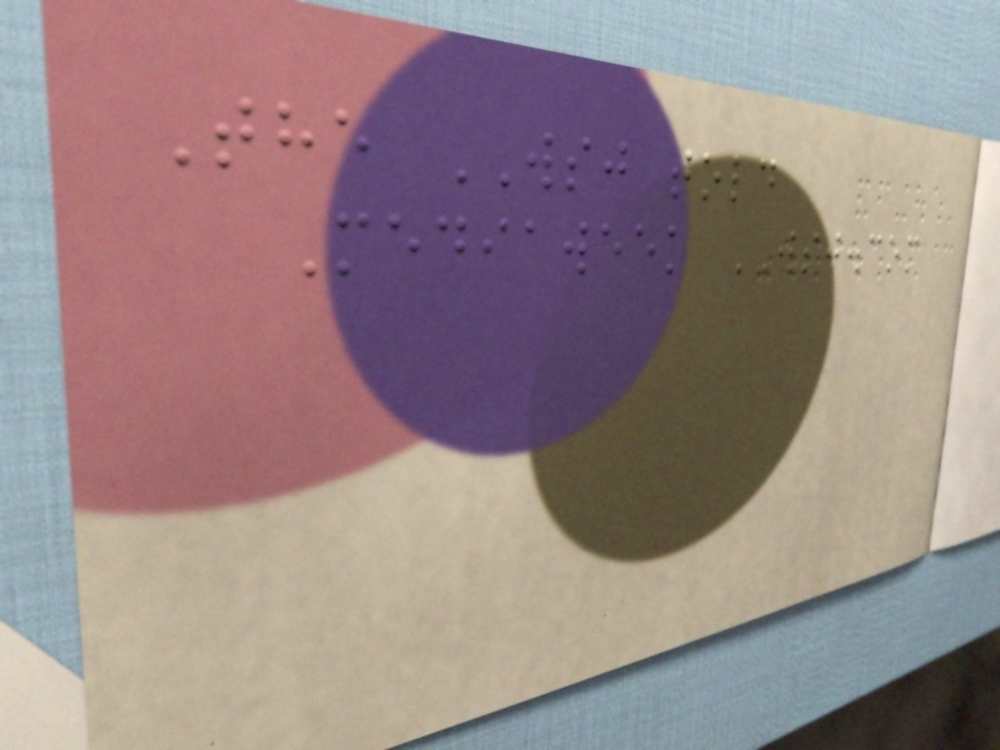The WSJ told
Mediaweek WSJ.com
